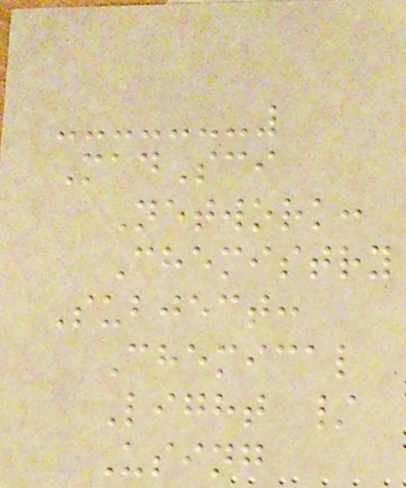MadSci
Network:
Chemistry
Subject:
Chemical
Light /
Using
